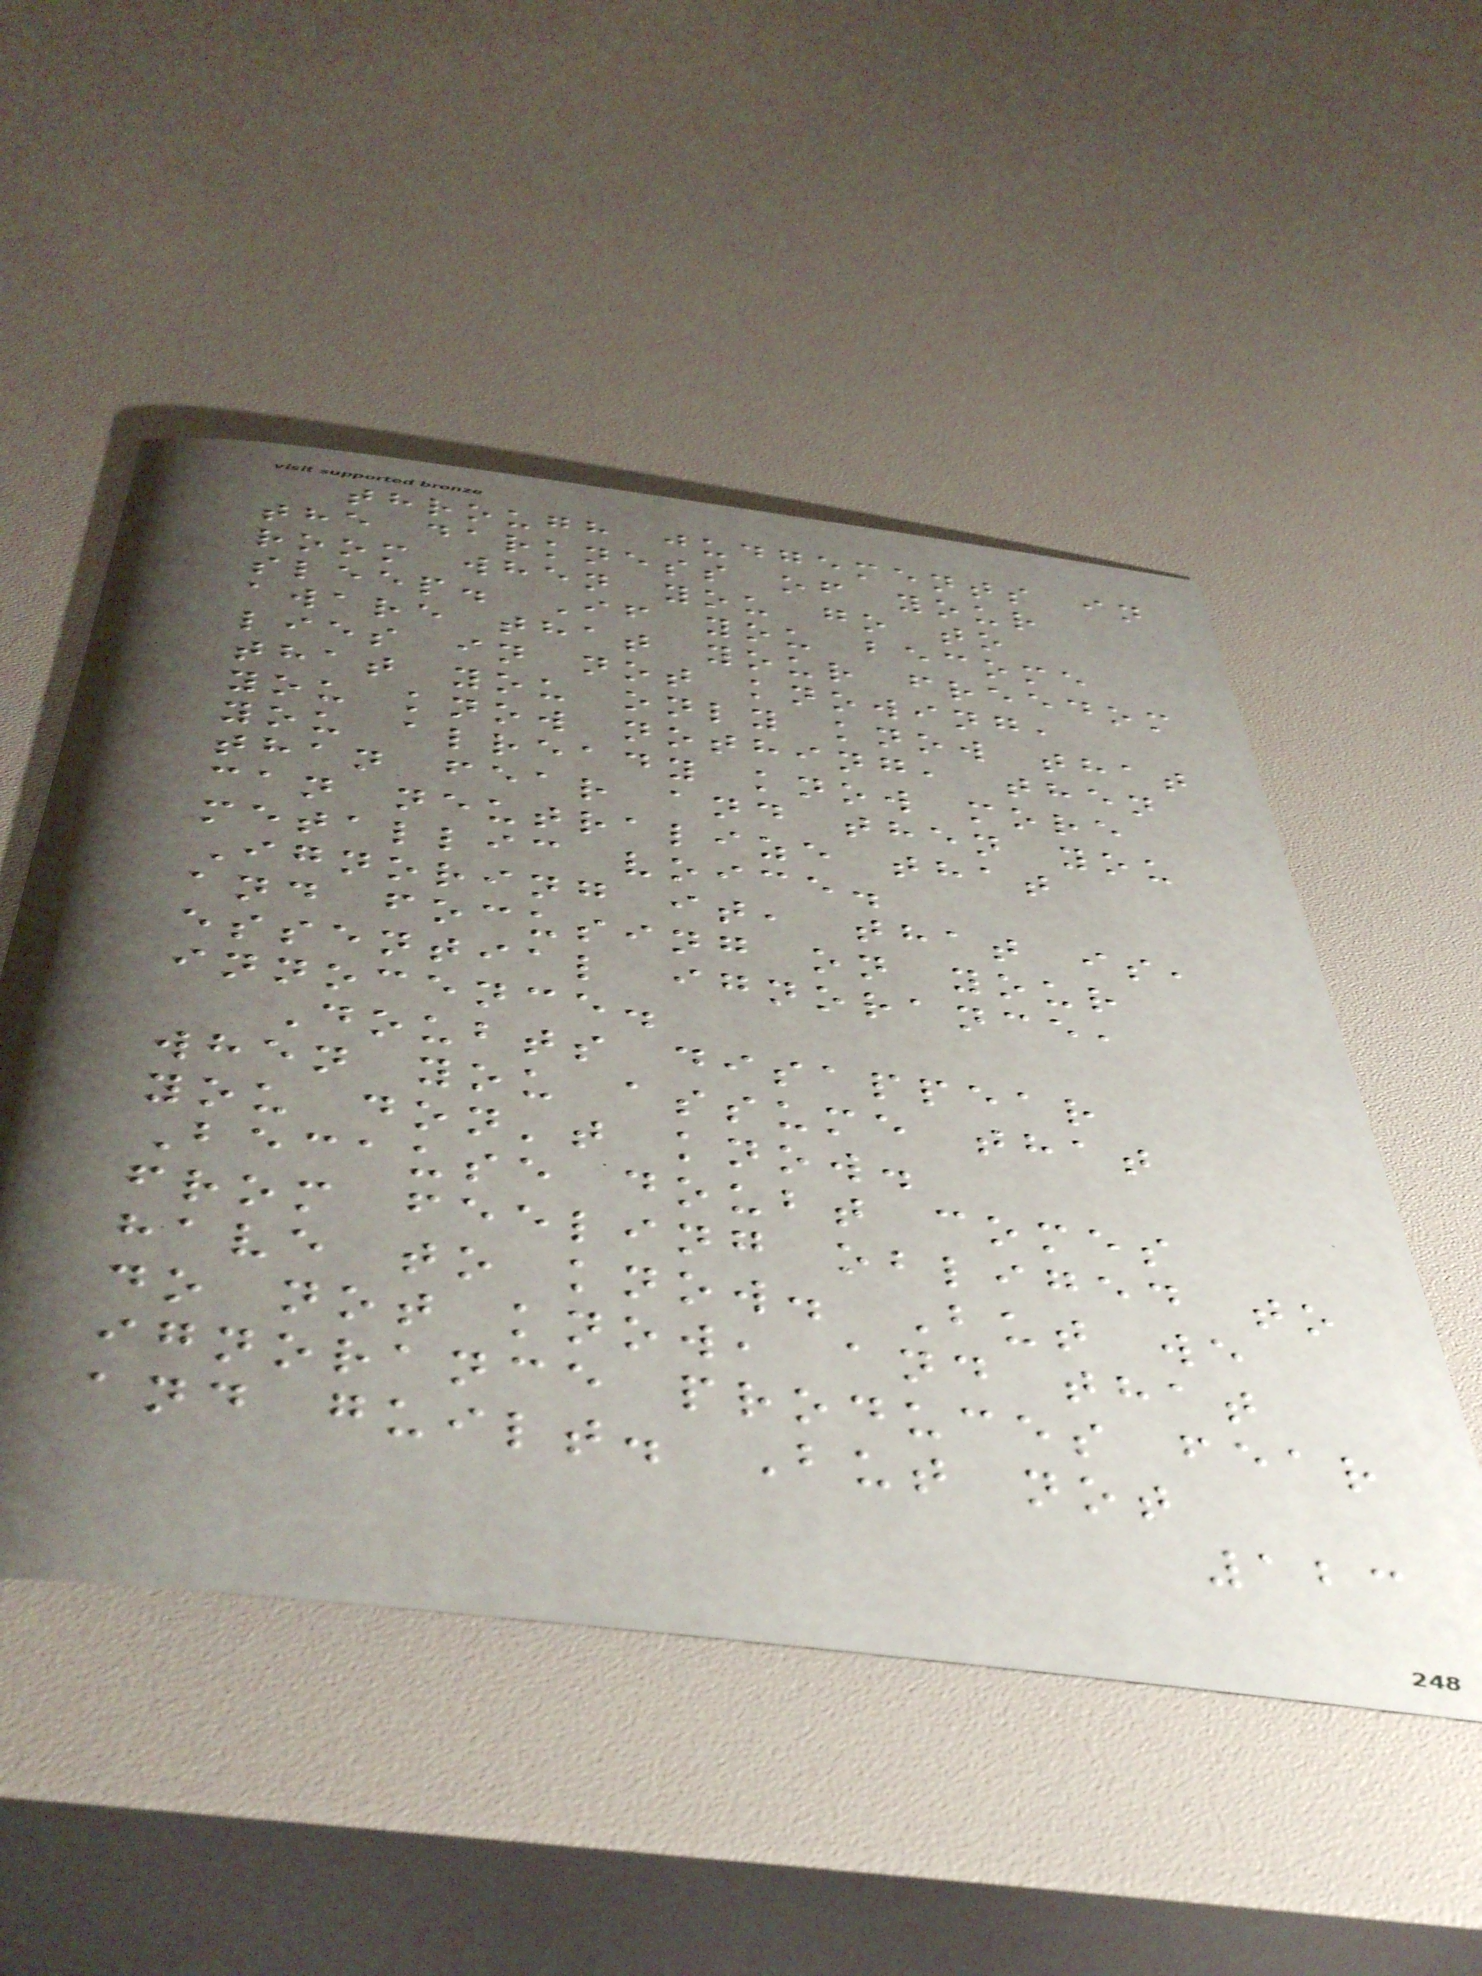through judgements in
the darkness of your
room when you go to
sleep. If you become
aware that your freedom
lies in not knowing,
that you only know that
you know nothing, then
you already know more
than fear and then you
can neutralize that
metallic voice.
Ignoring it, that is,
and focusing on your
essential ignorance,
innocence.
Doubts disappear
when you assume that
you don't know.
Because doubt comes
from feeling obliged to
have to know. But we
do not know, and that
ignorance produces fear
and guilt. But not
123
